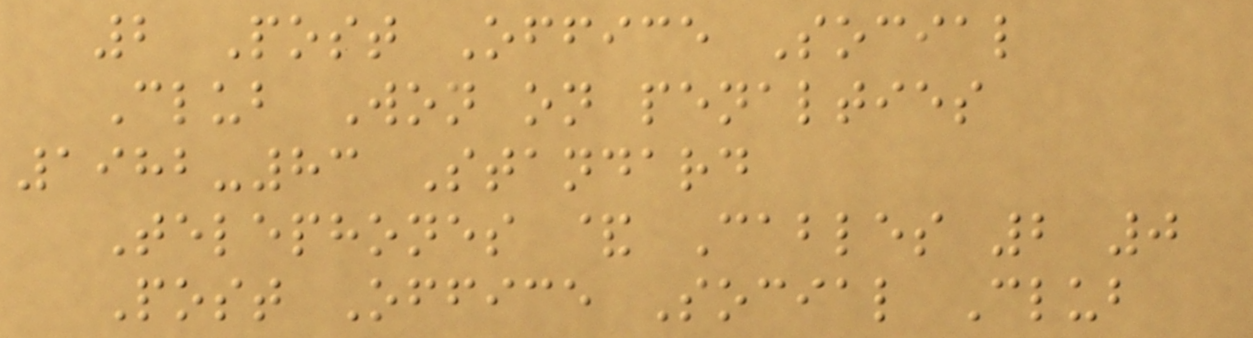2 Post Office Social
Club Won on penalties
1982-83 Standard
Telephones & Cables 2 0
Post Office Social Club
